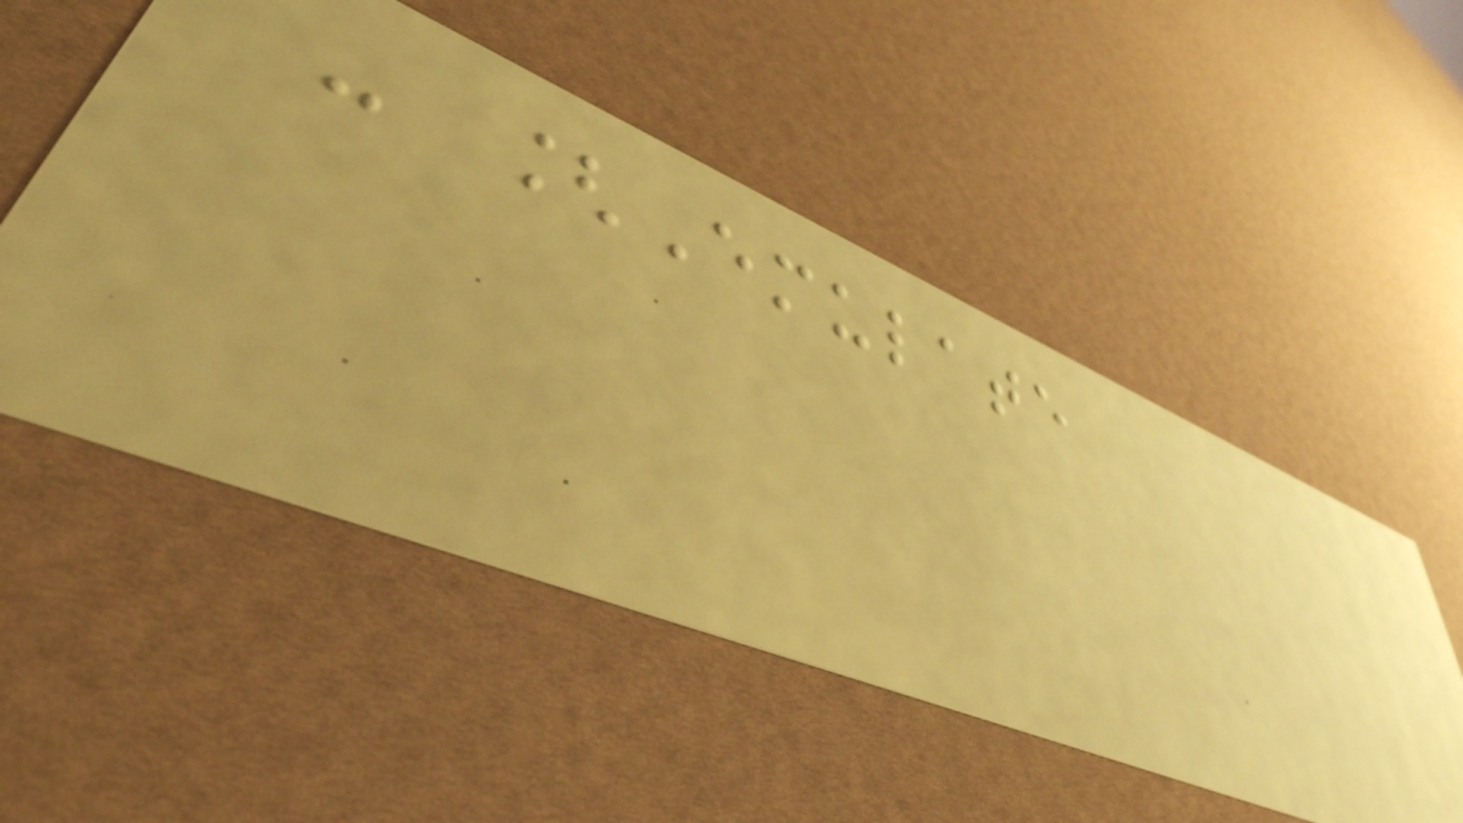- [Emulate
